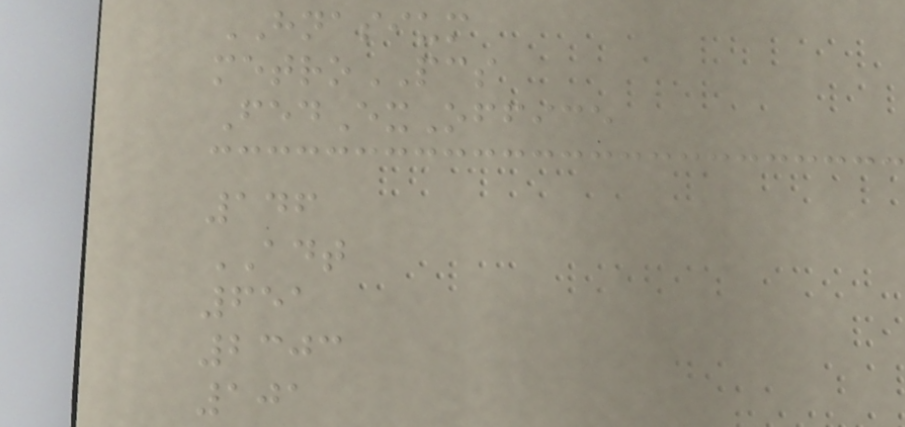HNASIUM
metroPCS
FedExOffice
146
ADT
651
2303
101
